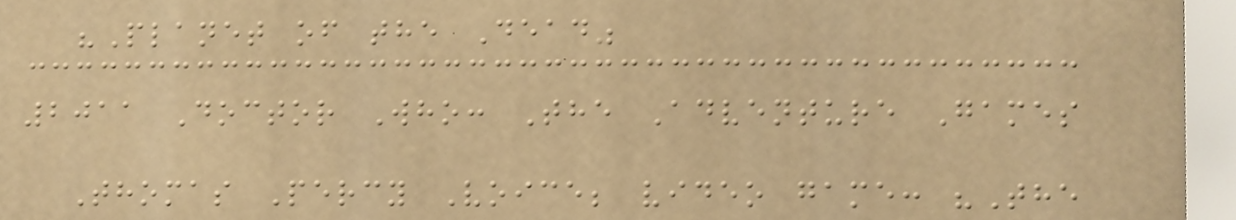"Planet of the Dead"
2011 Doctor Who: The Adventure Games
Thomas Percy Voice; video game: "The
